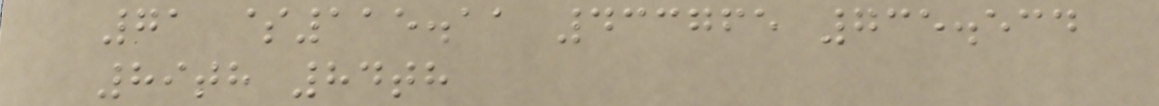71 $115.11 433765 735.534
89th 84th
